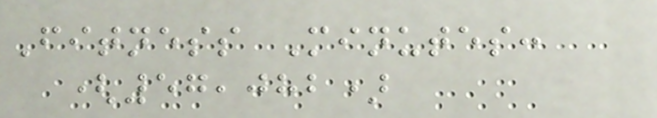Fitness Minutes:
(57,082)
